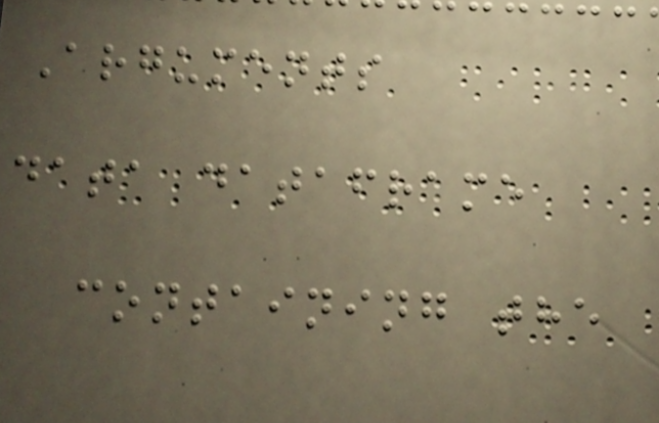Arguments
data dataframe
containing the
